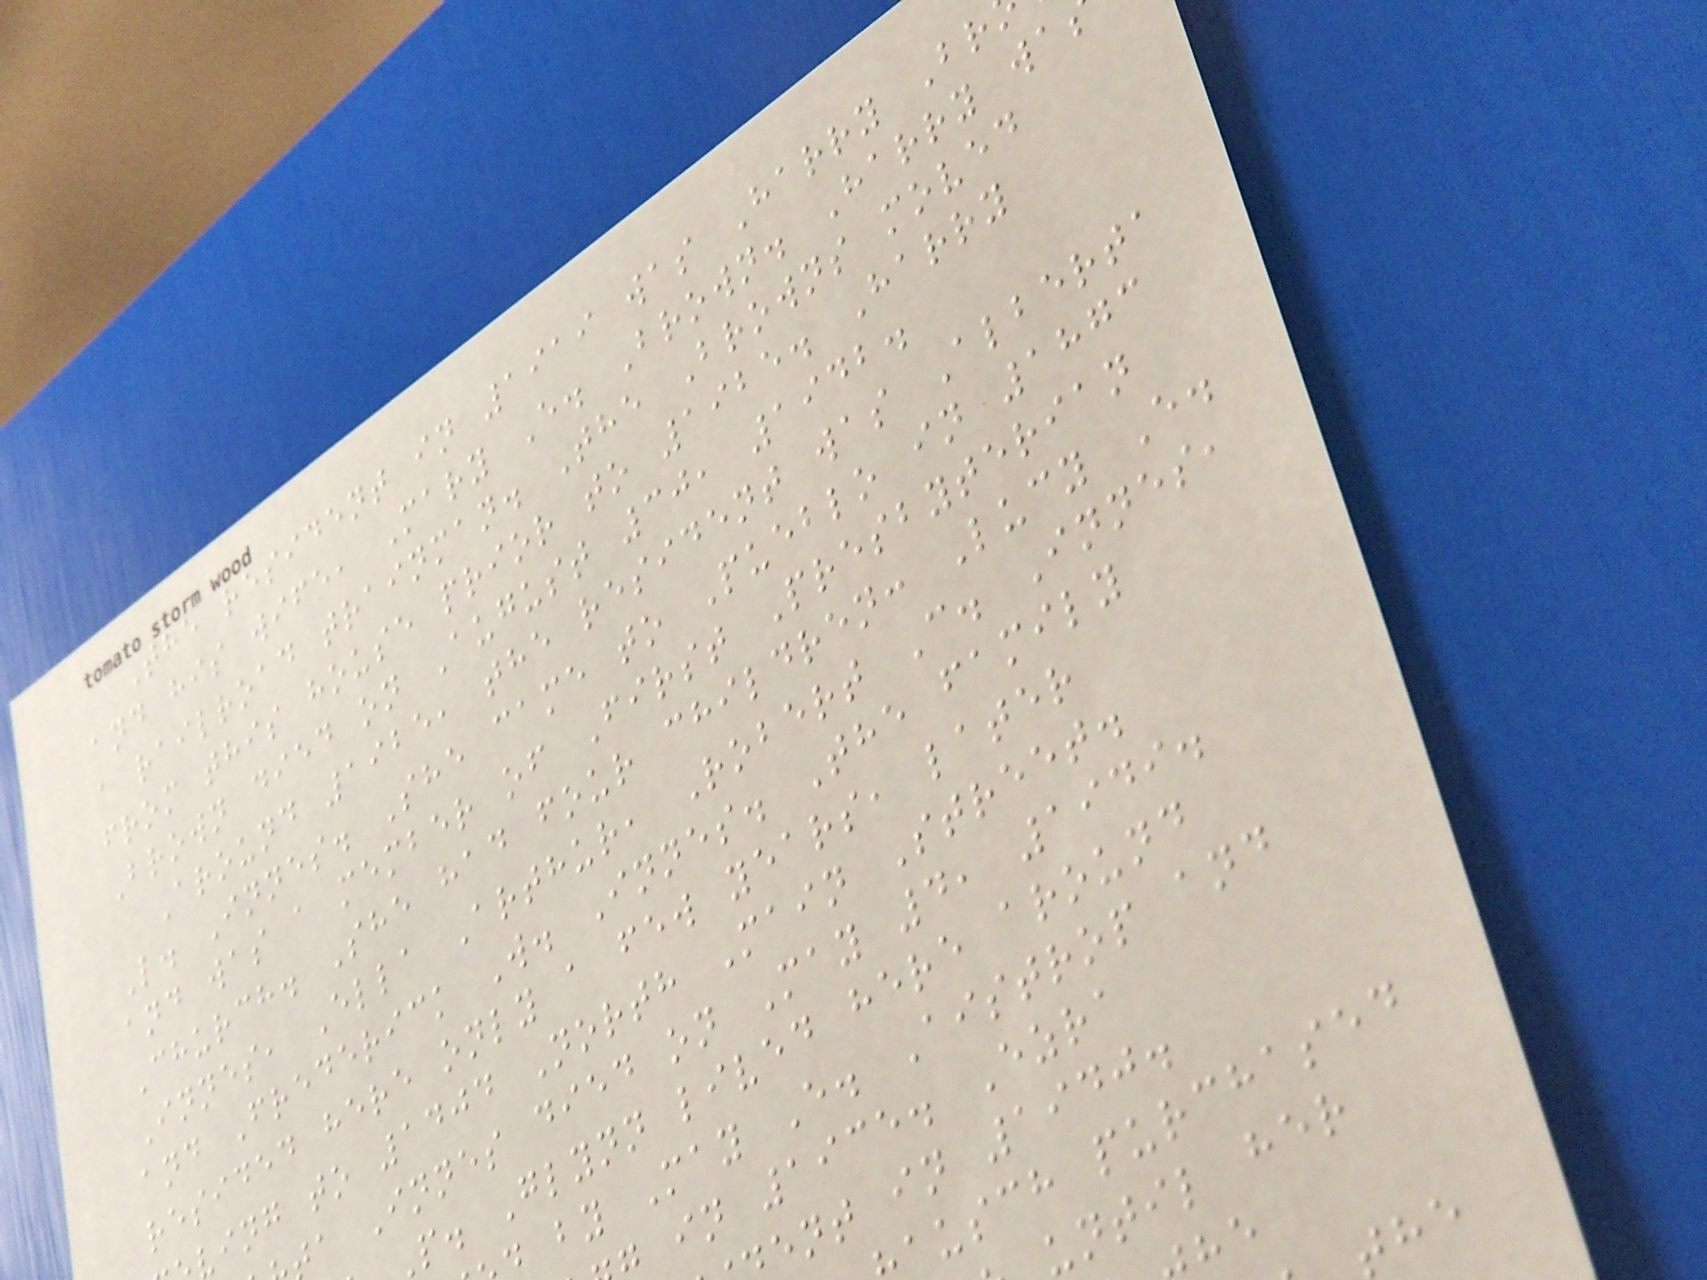The resident in 1919 was Harry Br
and his wife, Mary E. Brown. Harry wa
a railroad trainman. The Browns moved
from this house prior to 1925. Harry
Brown died on August 30, 1942.
Around 1925, the resident was Alberta
L. Innes. She came to Pueblo in 1873
and was a member of First Presbyterian
Church. She had four children: Lucy E.
Innes, Ella Arthur, Robert C. Innes,
and Frederick W. Innes. The family
resided here only a few years, later
ving to 1404 North Main Street.
a Innes died on May 4, 1949.
p. Glynn lived here around
by May E. Aistrop and
in 1935. Ezra
ent in 1940.
ausch purchased
